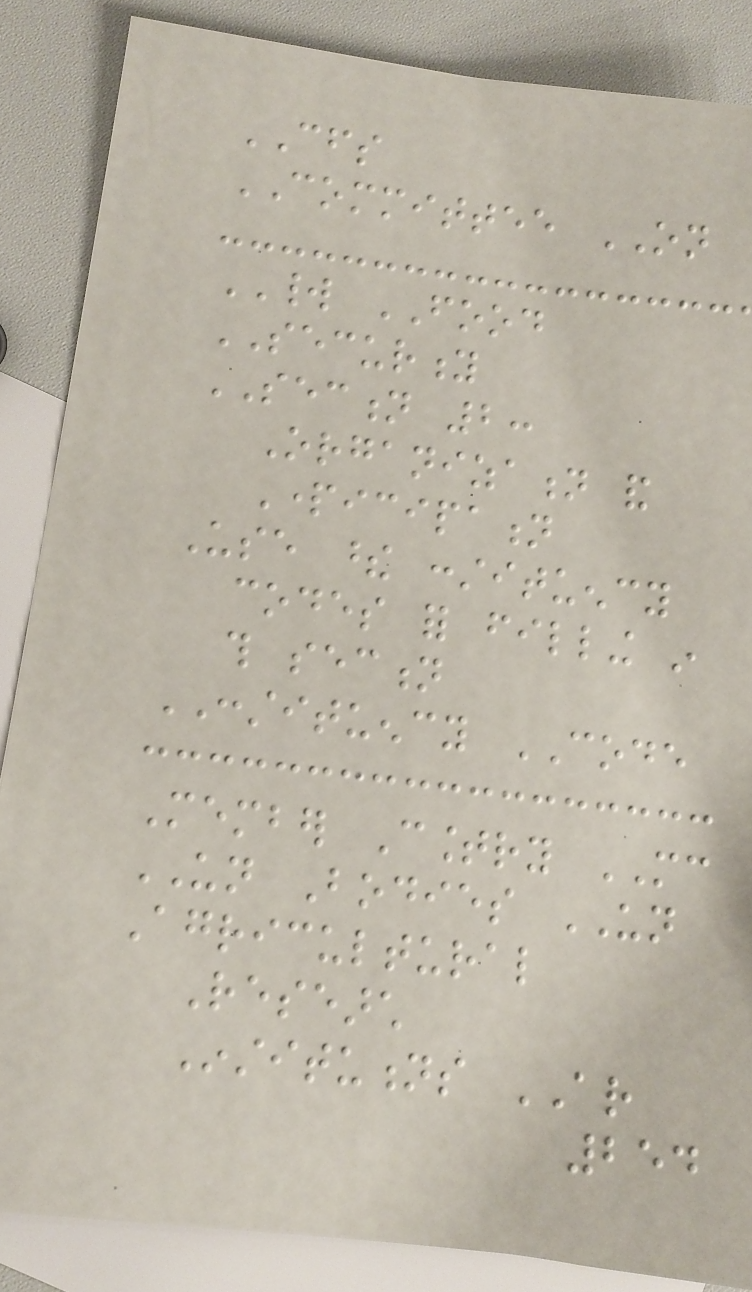CFS
COMMITTEE ON
WORLD FOOD
SECURITY
SECTION 2:
Organization and
Participation
Use these constituency
codes for filling in
this section
CONSTITUENCY CODE
Member Country MC
UN Bodies UN
Agricultural
Research
Institutions AR
254
